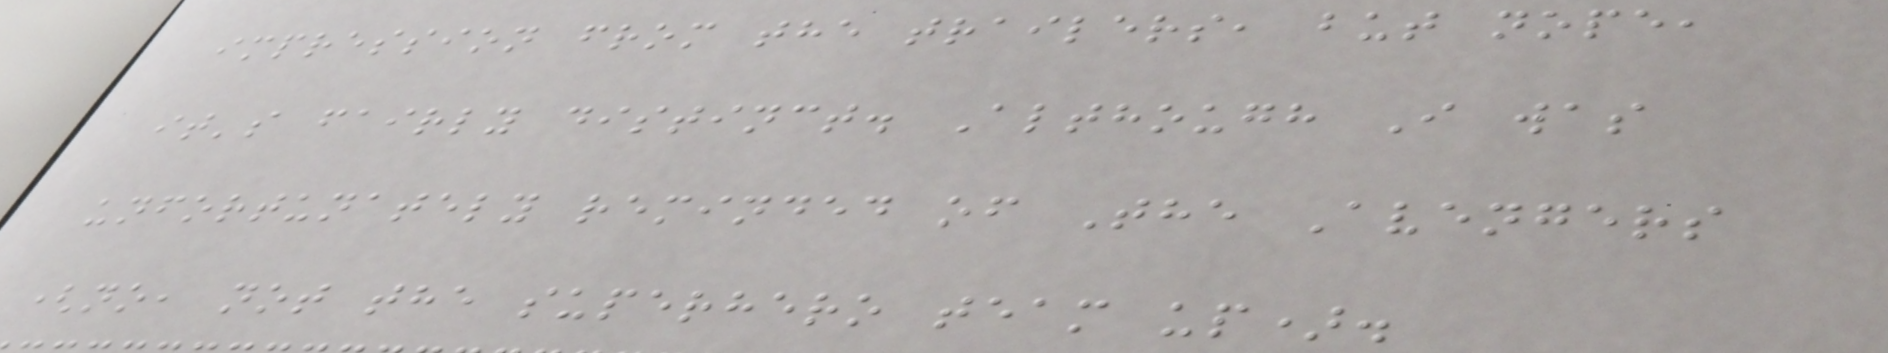impression from the trailers, but nope,
it's fairly distinct. Although I was
unfortunately reminded of The Avengers
(no, not the superhero team up).
